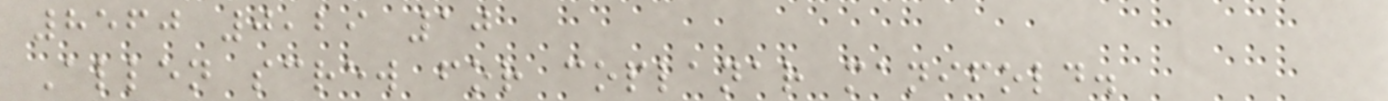8560 0,29 10
Allen screw for coplanar manifold.
